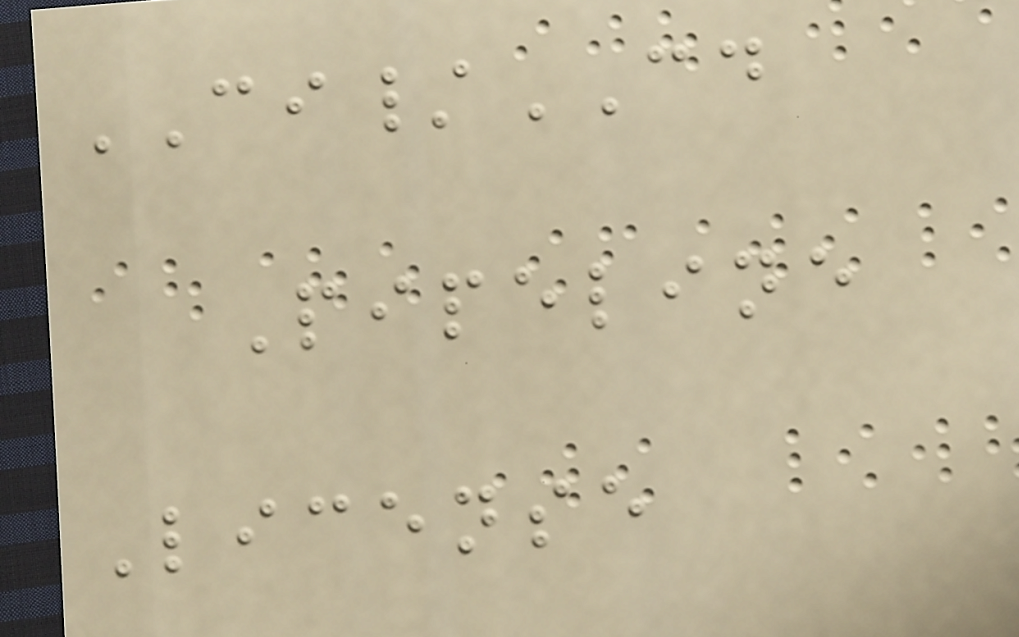CI/CD
Pipeline
License
